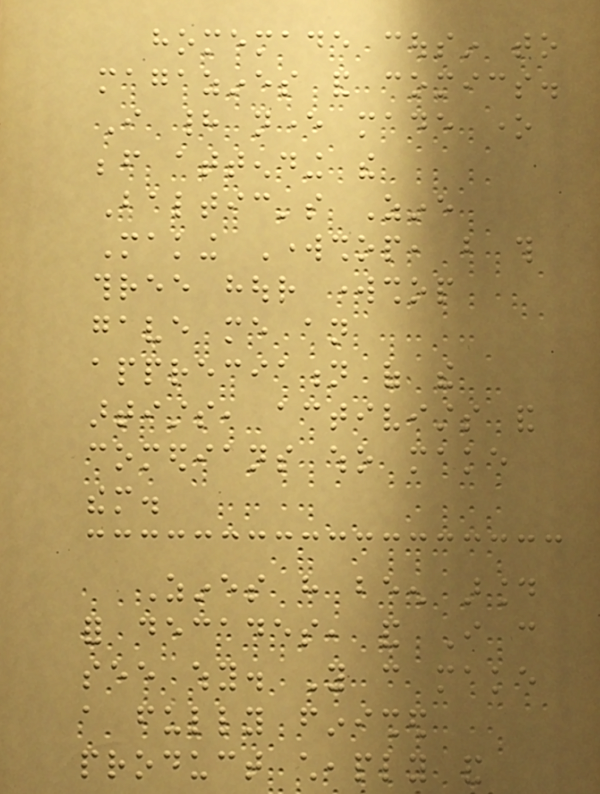homemade cousin to
magazines and comics.
I had never made one
before attending the
Baltic's Zine
Making Workshop, but this
three hour workshop
gave me an
appreciation of the
artists, activists and
comedians who make
them.
Zines have been around
for decades, and I can
see why. You can make
a fully finished
product cheaply and
